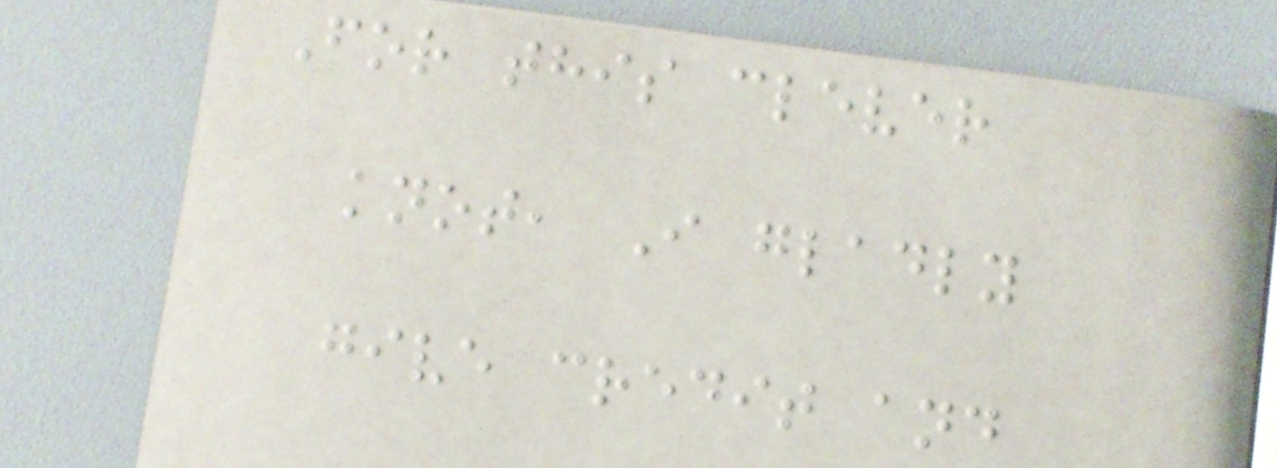For this clever
knot, I gladly
give credit and
